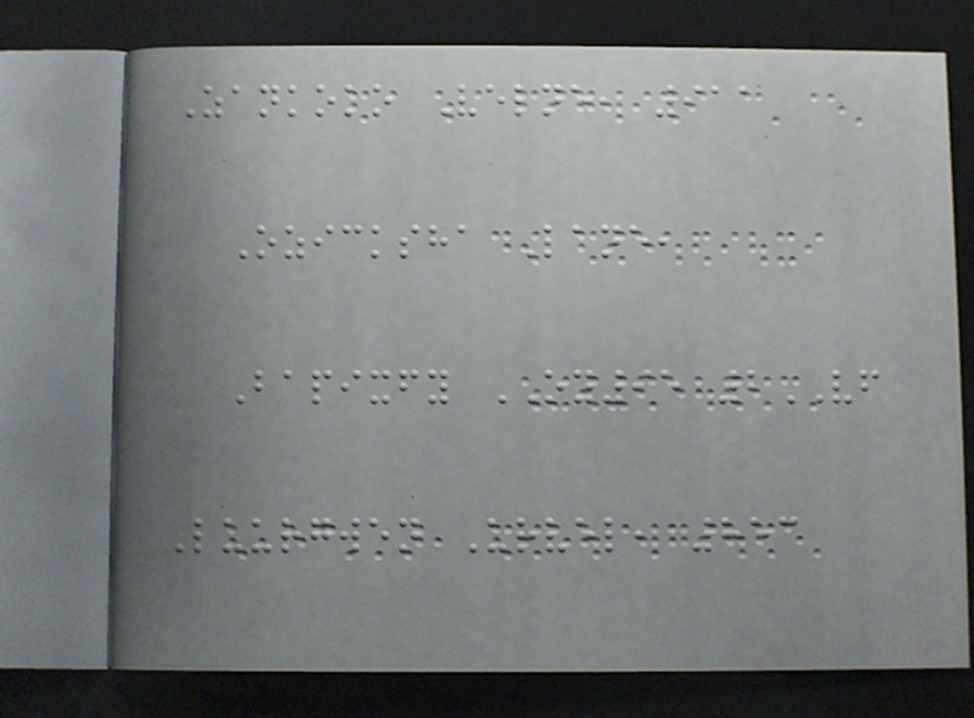Zankoko Velne, 911
Ozicksha Lane,
Bapixfy OY95 2VF
Luurgwen Urvel, 853
